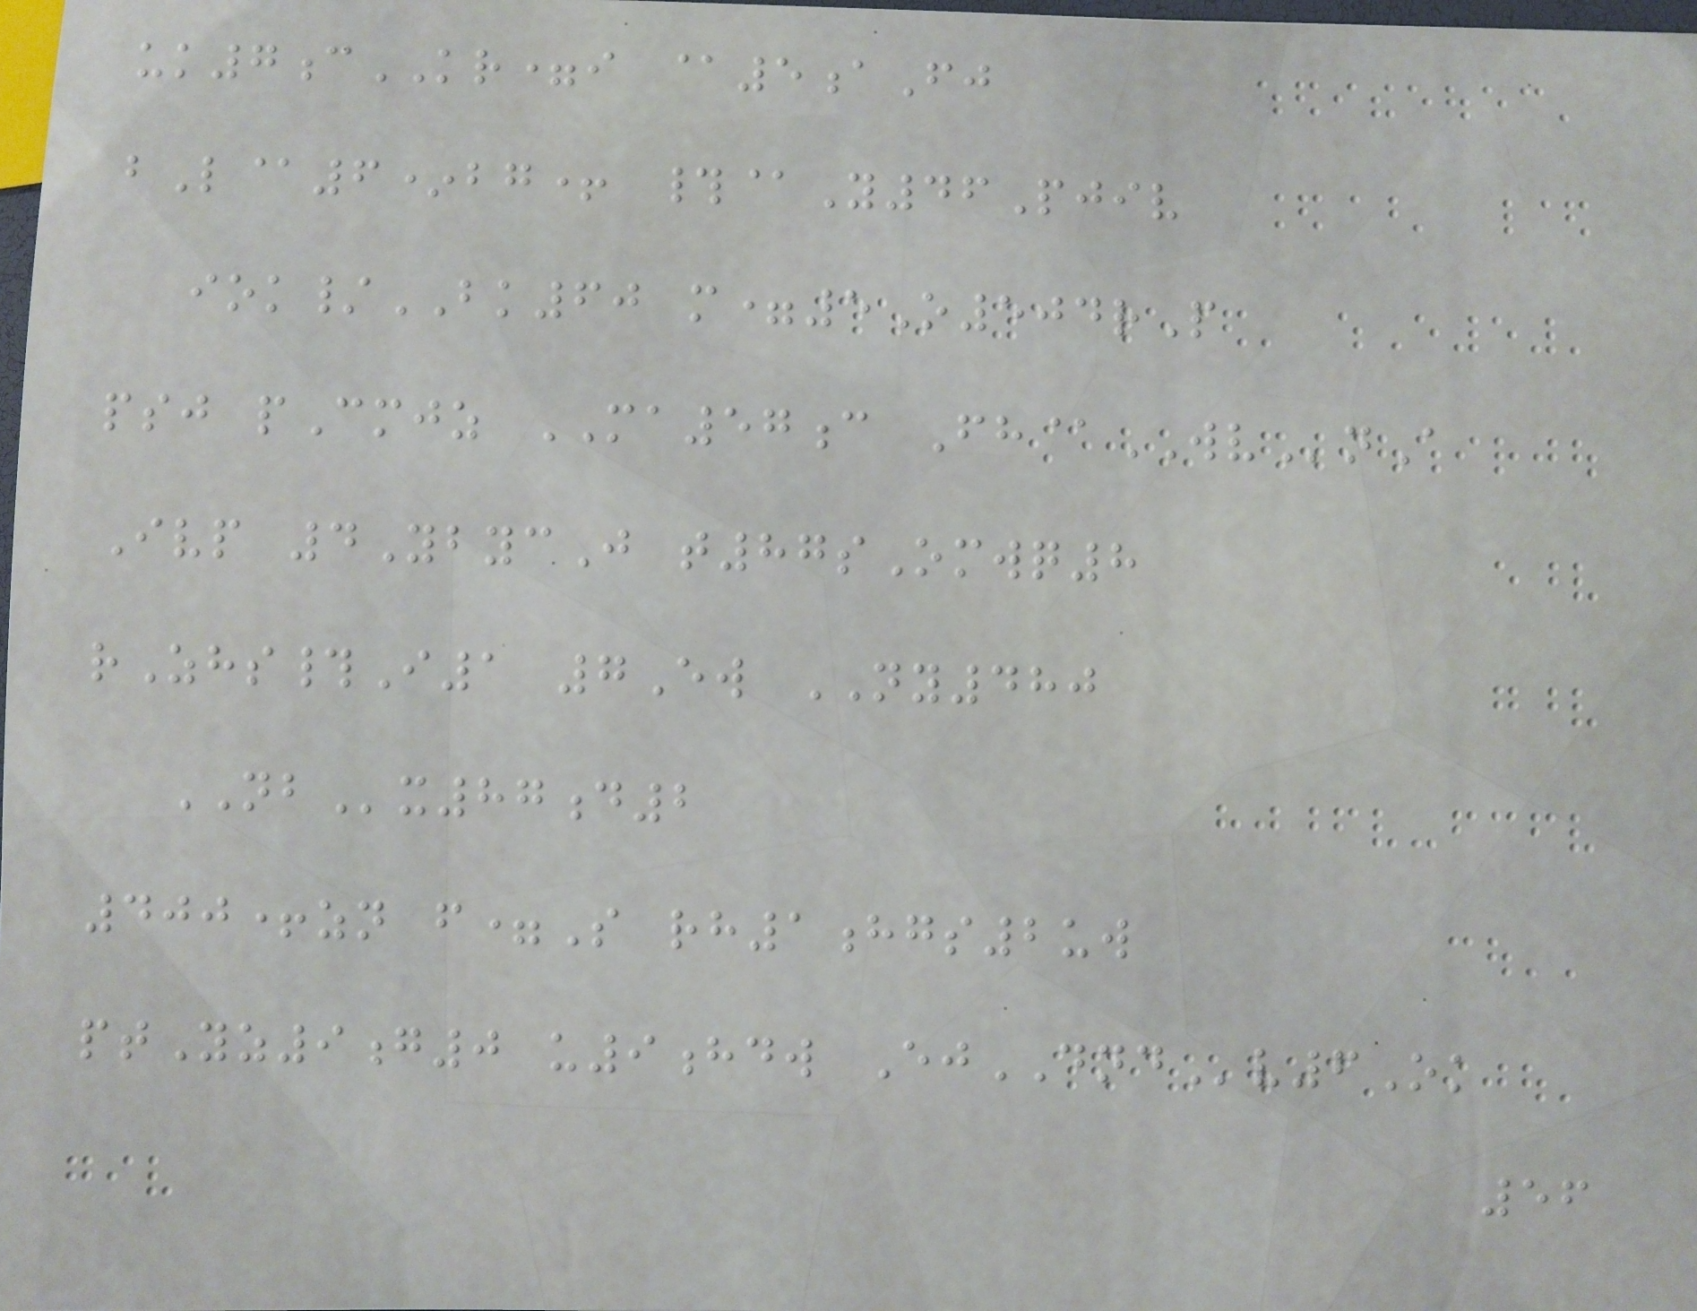uk7cKR=i @5aFj
bL@6*bg+ #@Y46Pjiv
iok/BK60 m=5O504rP
psj pCmjz MA57c Fh@WVnA
Ivp 4YbycJ t87sOmwq8
rZhs#I1 7Ew NY480
NBx87d2
400+zn f=S rh1hgs2uw
ptYz9g0 u9hdw EjDNDv6Ok
56
